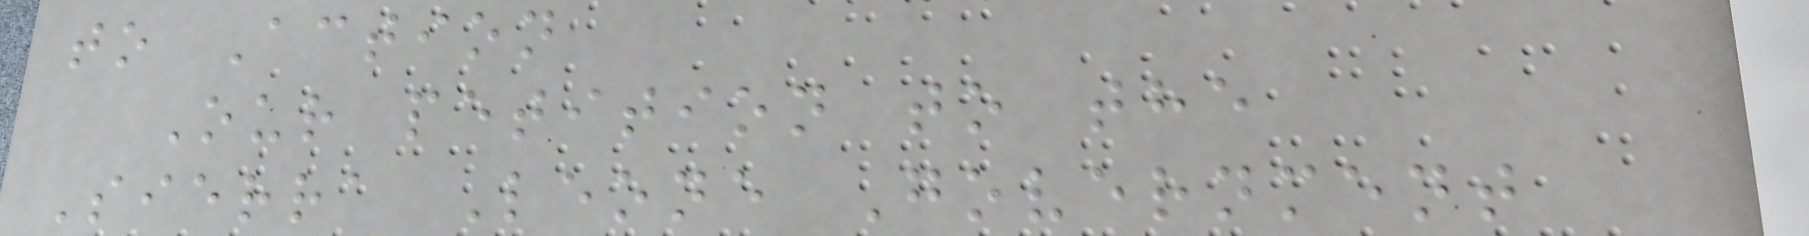to Action
Our petition to the
Sierra Leone Government
